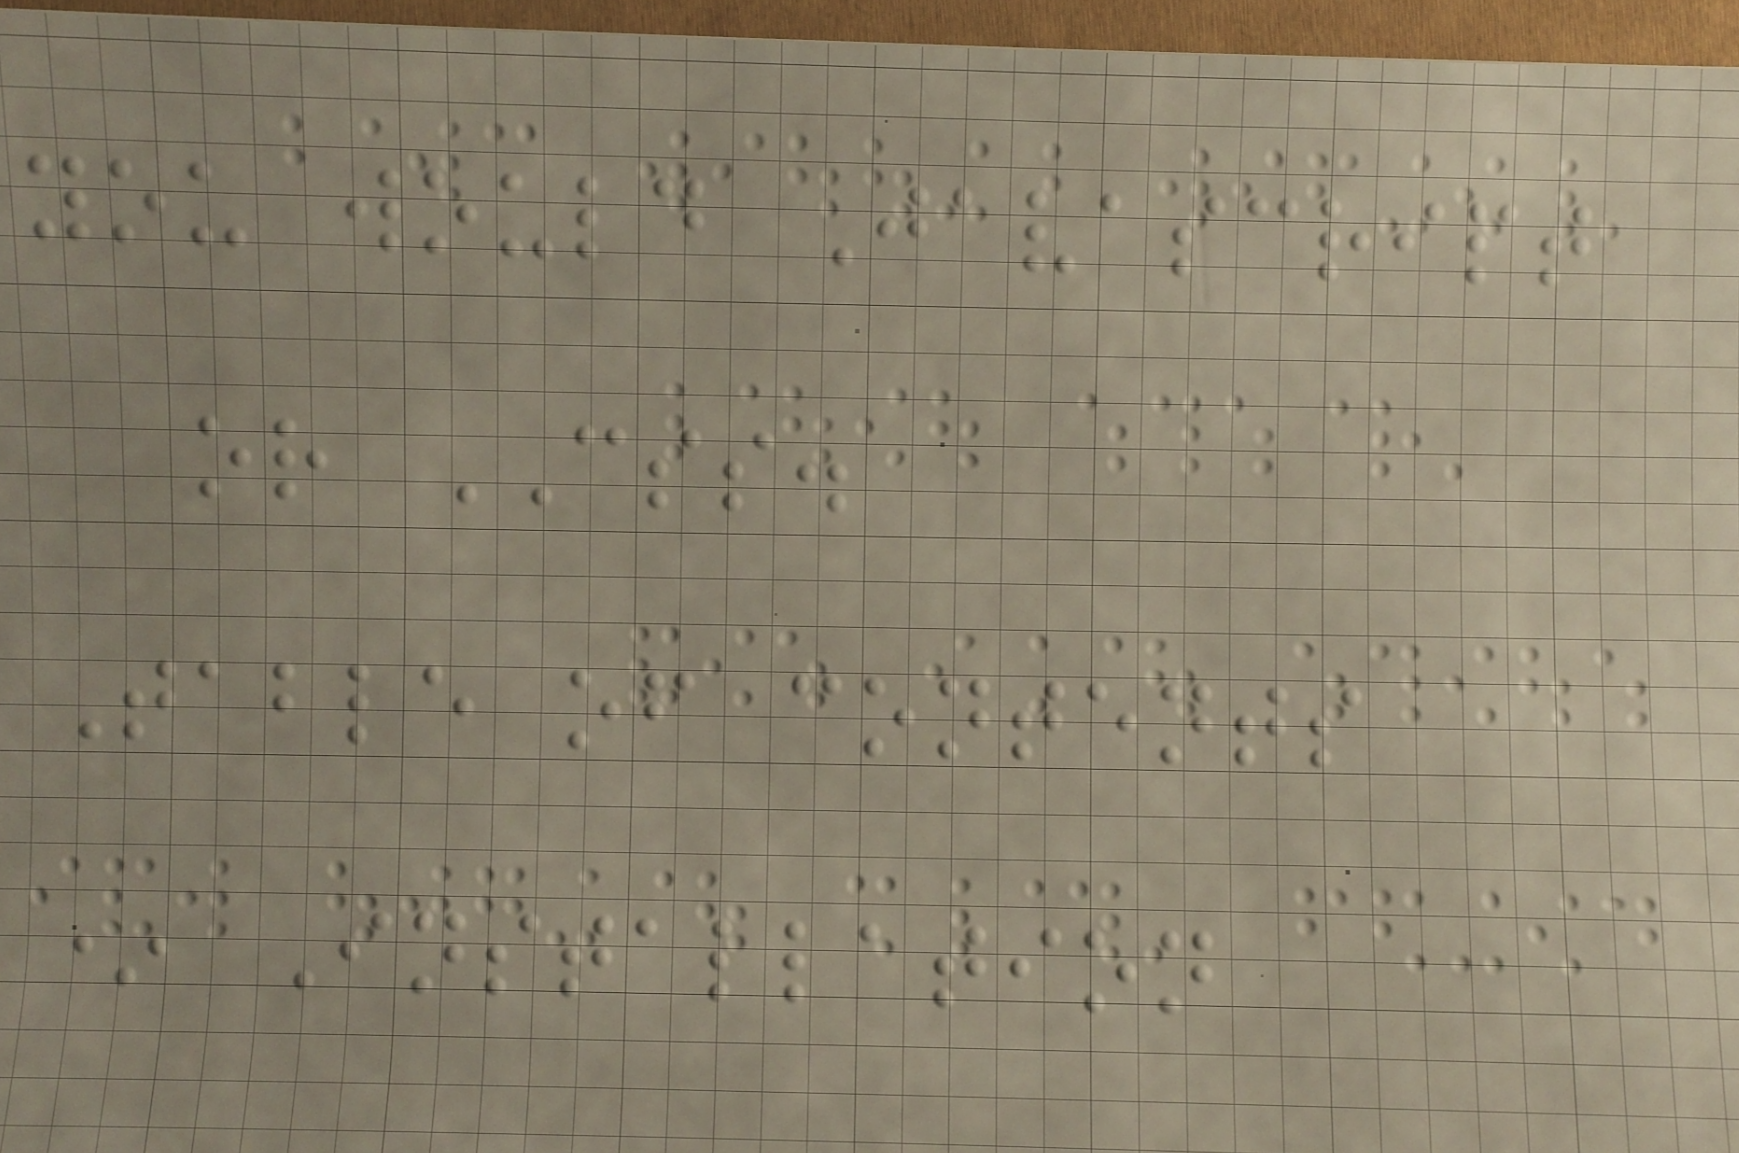you would Javascript
or CSS.
Table of contents
* Installation
